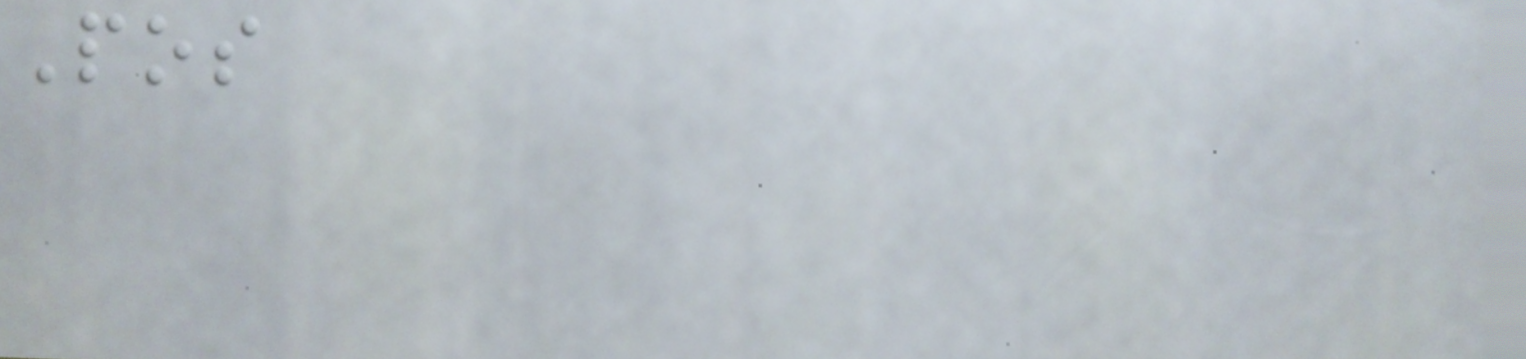Pos
